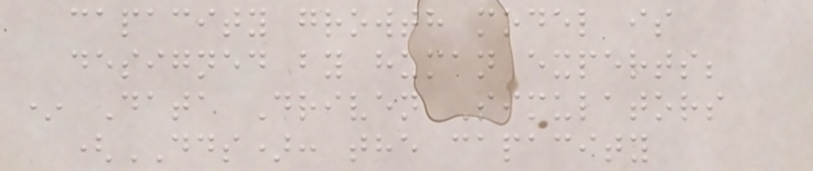capacity growth model is
designed by human experts;
* Data Driven Simulators
(DDS): the capacity
